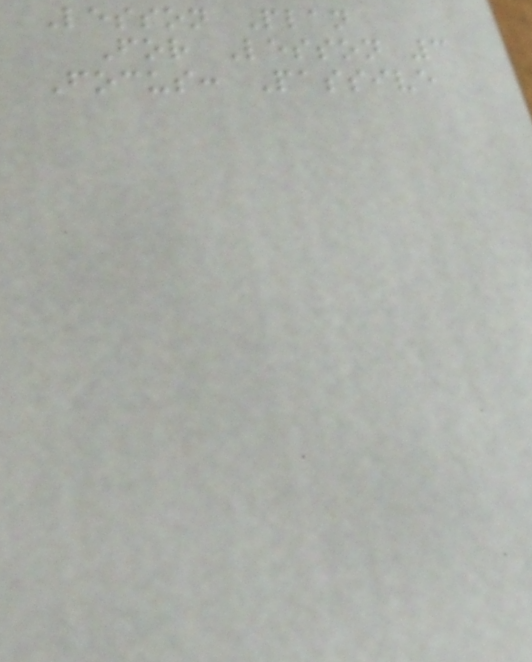Lesson Plan
For Lesson 3
Focus: Passive
